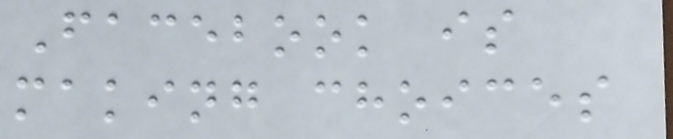Facebook is
making choices
